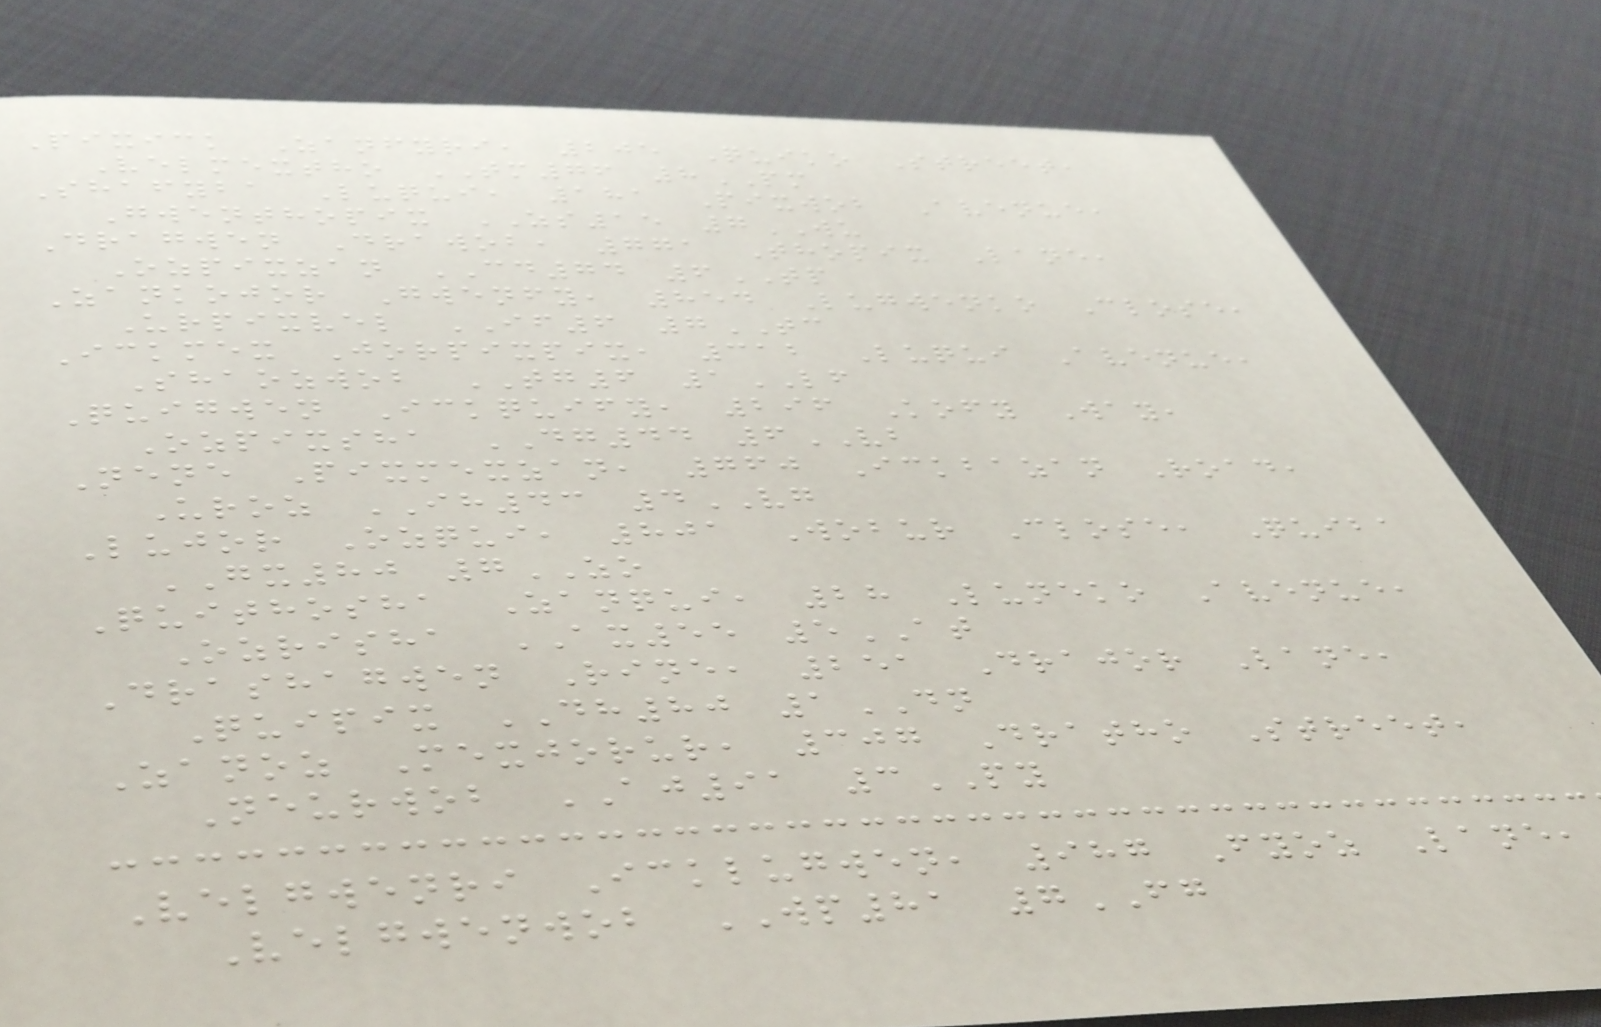Pixick Zanfyri, 205 Quiko Street,
Velmextho TM76 8PM
Shafyba Luqui, 181 Pixwob Avenue,
Gwenthopix ZS15 7WU
Dragwen Drawob, 771 Thopix Lane,
Ozpixzan CD74 6TP
Zankojor Gwenfy, 854 Lugwenko Close,
Urpixvel IF6 7TC
Ickmex Jorpixpix, 312 Luqui Avenue,
Shaozwob TG6 1LF
Quigwen Ickquify, 296 Kofy Way,
Ozpixsha DG44 6VB
Nene Pixmexzan, 760 Ickbazan Road,
Uroz IH43 4VG
Lujor Ozqui, 801 Wobur Close, Quiba
GX80 7ZO
Quithosha Zanqui, 28 Luneko Avenue,
Ozrisha AX55 5AT
Drashagwen Rine, 251 Drajor Lane,
Quipix DH80 1DN
Zanoz Mexjorur, 307 Dratho Street,
Neurwob AJ91 3PY
Velgwenri Icklugwen, 987 Fyoz Lane,
Velgwenwob WP81 7FG
